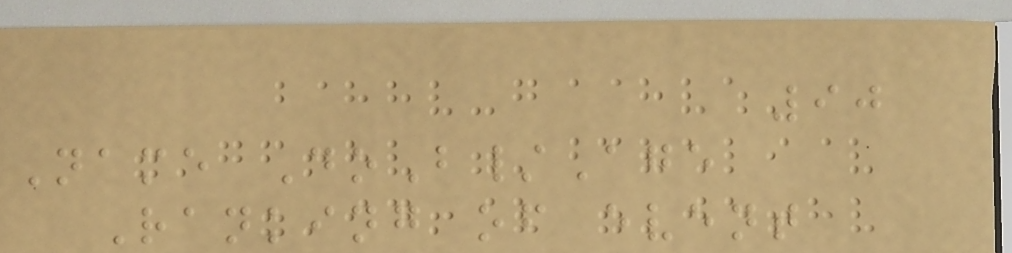90
Name DoB/Age
Ranking of event
